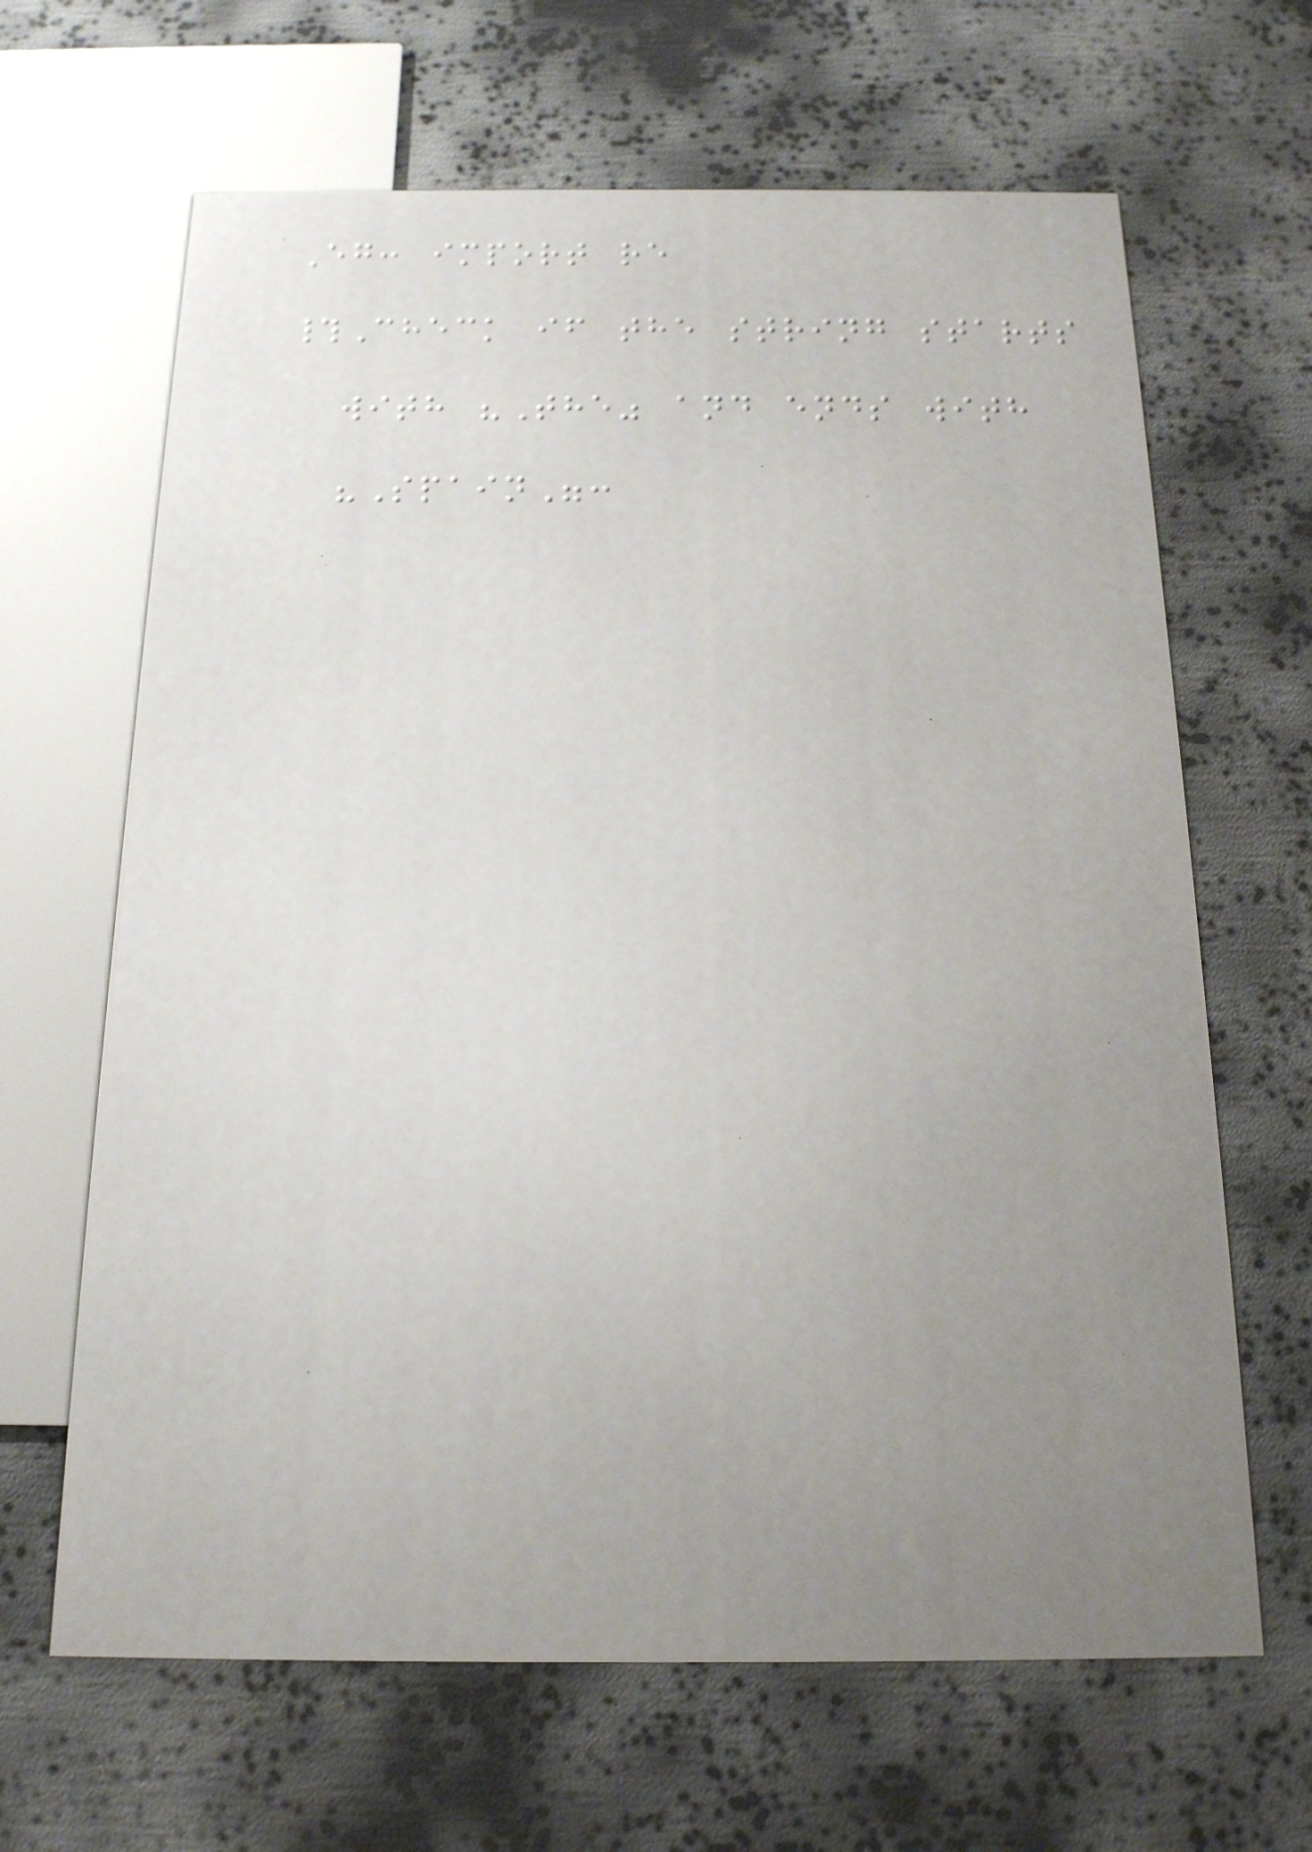Eg: import re
#Check if the string starts
with "The" and ends with
"Spain":
